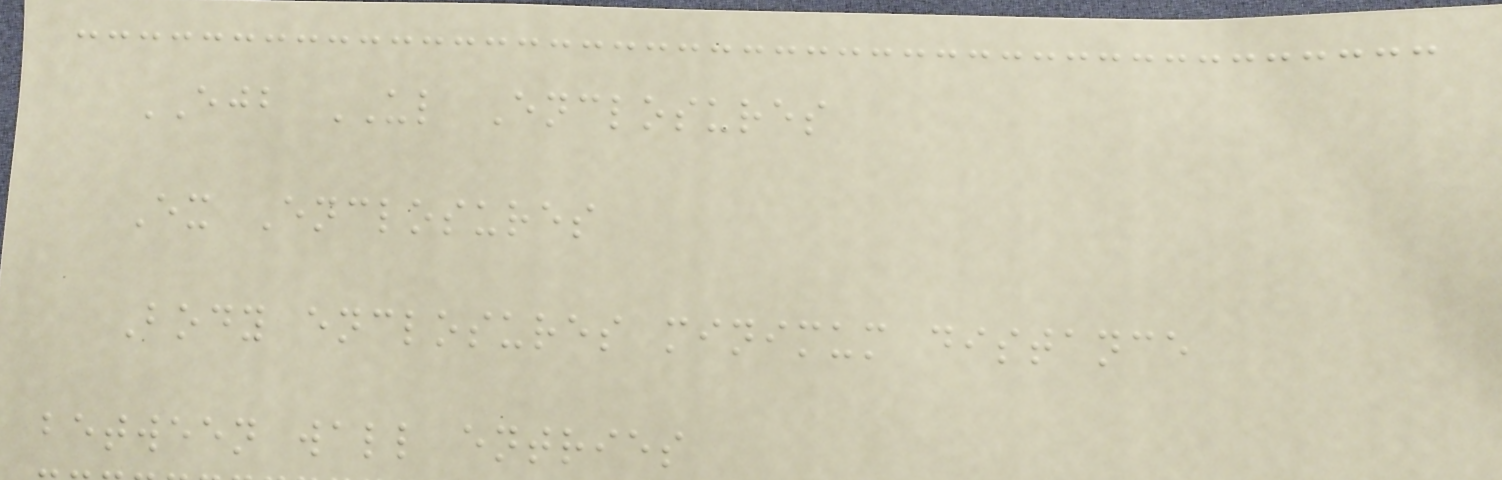EJB UL Enclosures
Ex Enclosures
Body enclosures minimum distance
between wall entries
